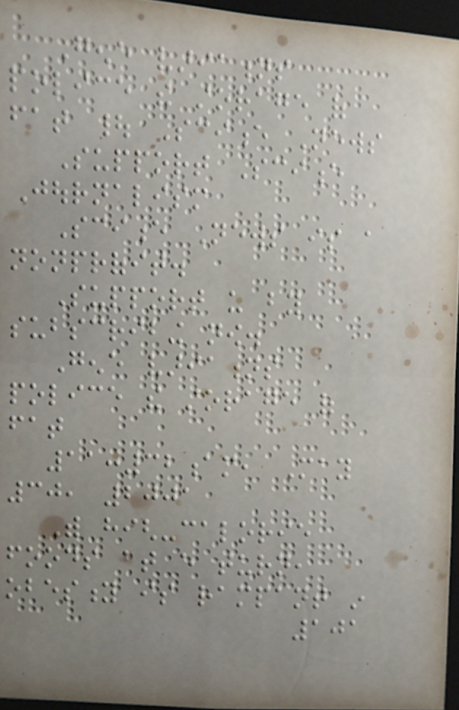Gene variations
police the storage of
fat | Science News
Support Science
Journalism
Science News is a
nonprofit.
Support us by
subscribing now.
Gene variations
police the storage of
fat
11:32am, May
30, 2001
With high-calorie
foods at every turn,
obesity is rampant in
101
